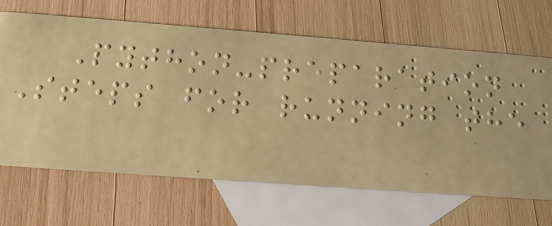Python-preparation
Steps for running the
